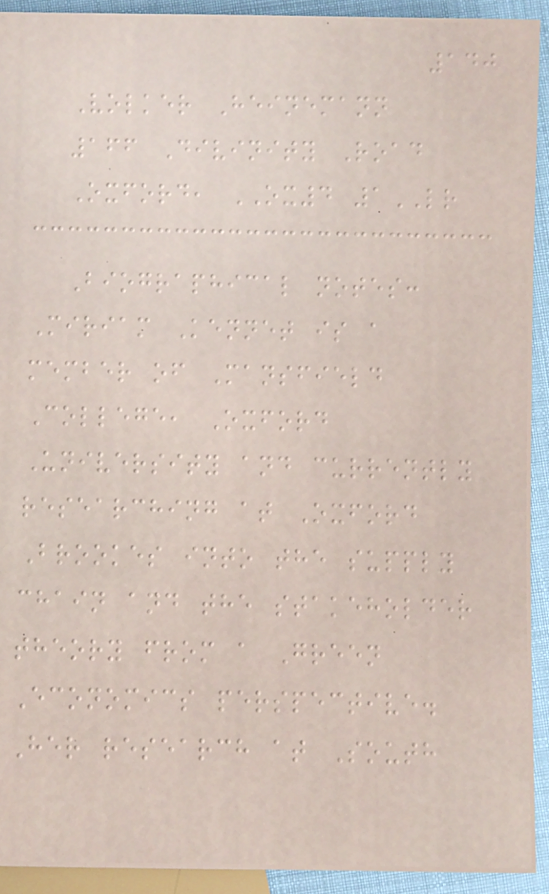140
Volker Heinemann
166 Divinity Road
Oxford, OX4 1LR
Biographical notes:
Miriam Kennet is a
member of Mansfield
College, Oxford
University and currently
researching at Oxford
Brookes into the supply
chain and the stakeholder
theory from a Green
Economics perspective.
Her research at South
